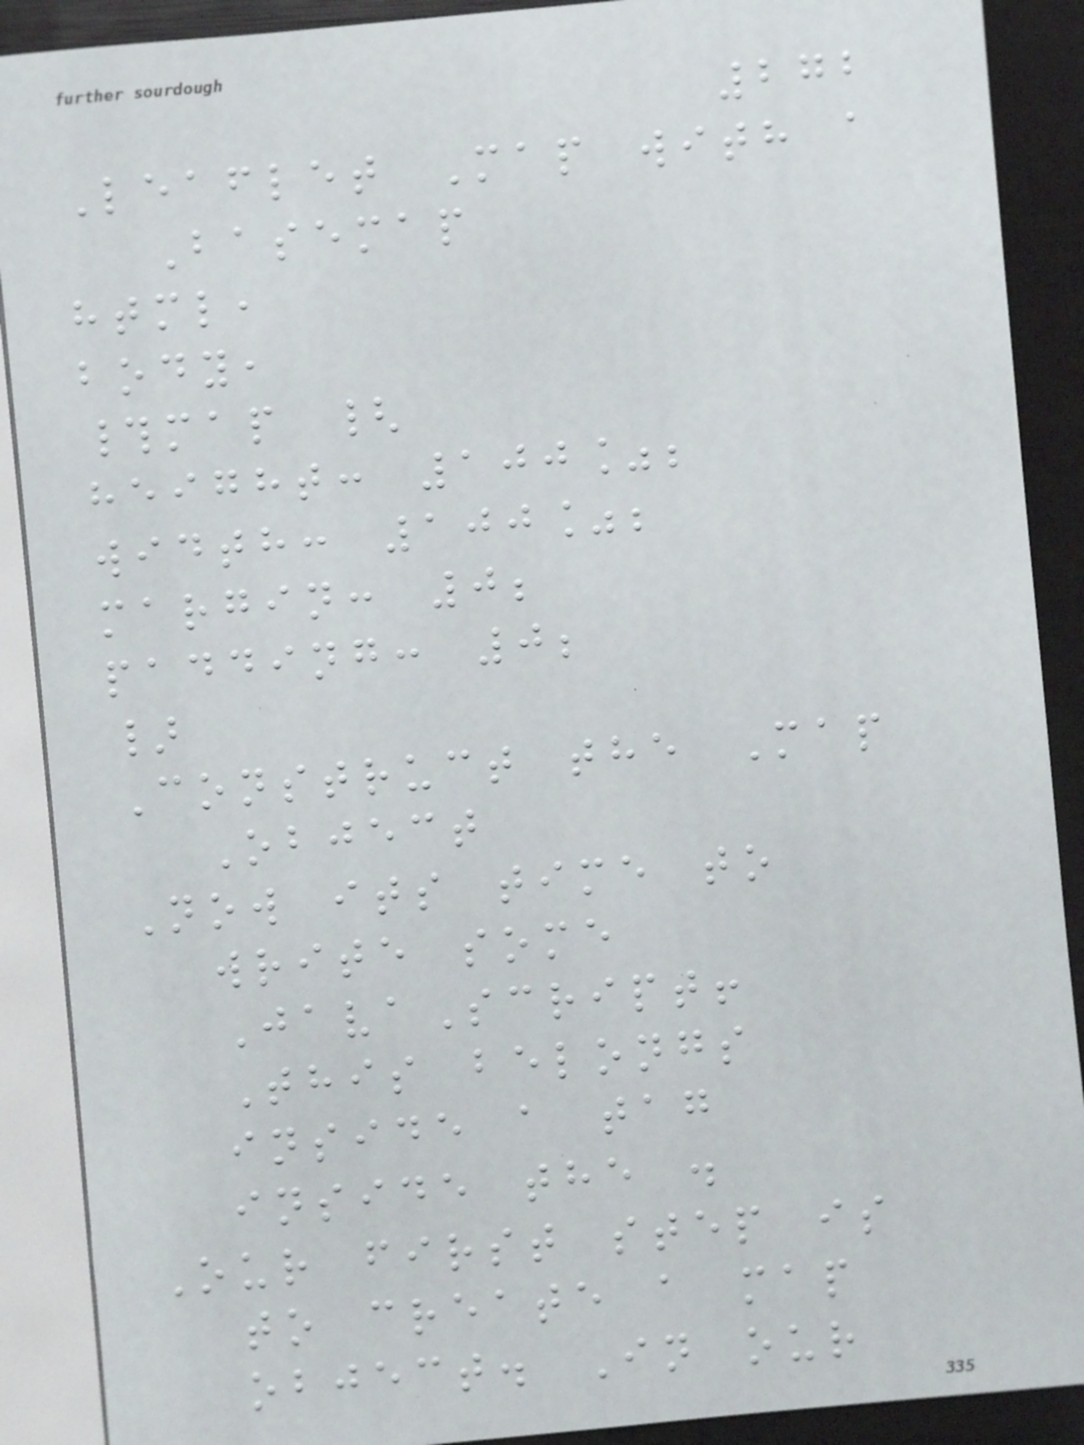272
Leaflet Map with a
Basemap
html,
body,
#map {
height: 100%;
width: 100%;
margin: 0;
padding: 0;
}
Construct the Map
Object
Now its time to
write some
JavaScript!
This belongs
inside a tag
inside the .
Our first step is
to create a map
object. In our
